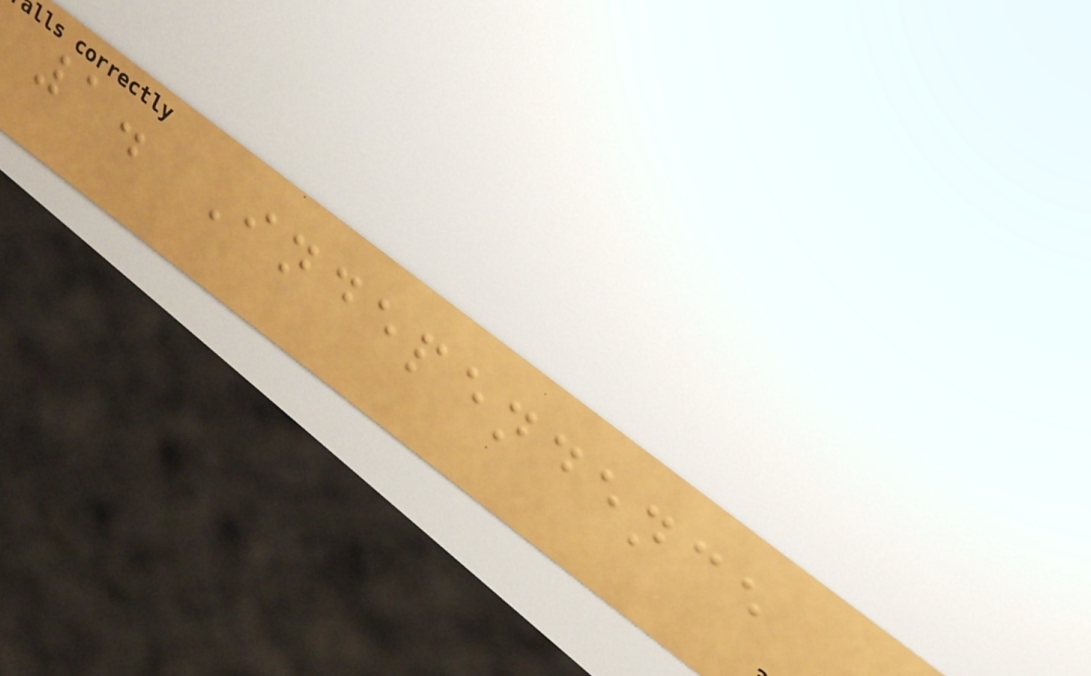1. Independence
